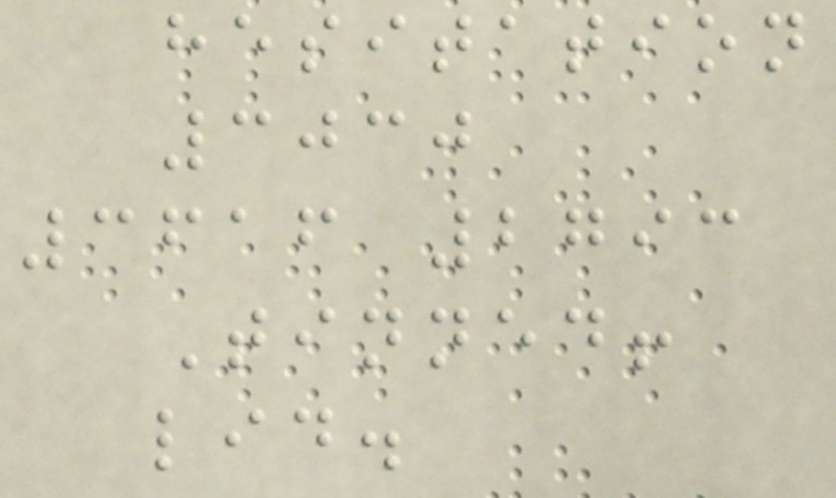hesitation
3030
3616 2793
Tinned!
lid.
